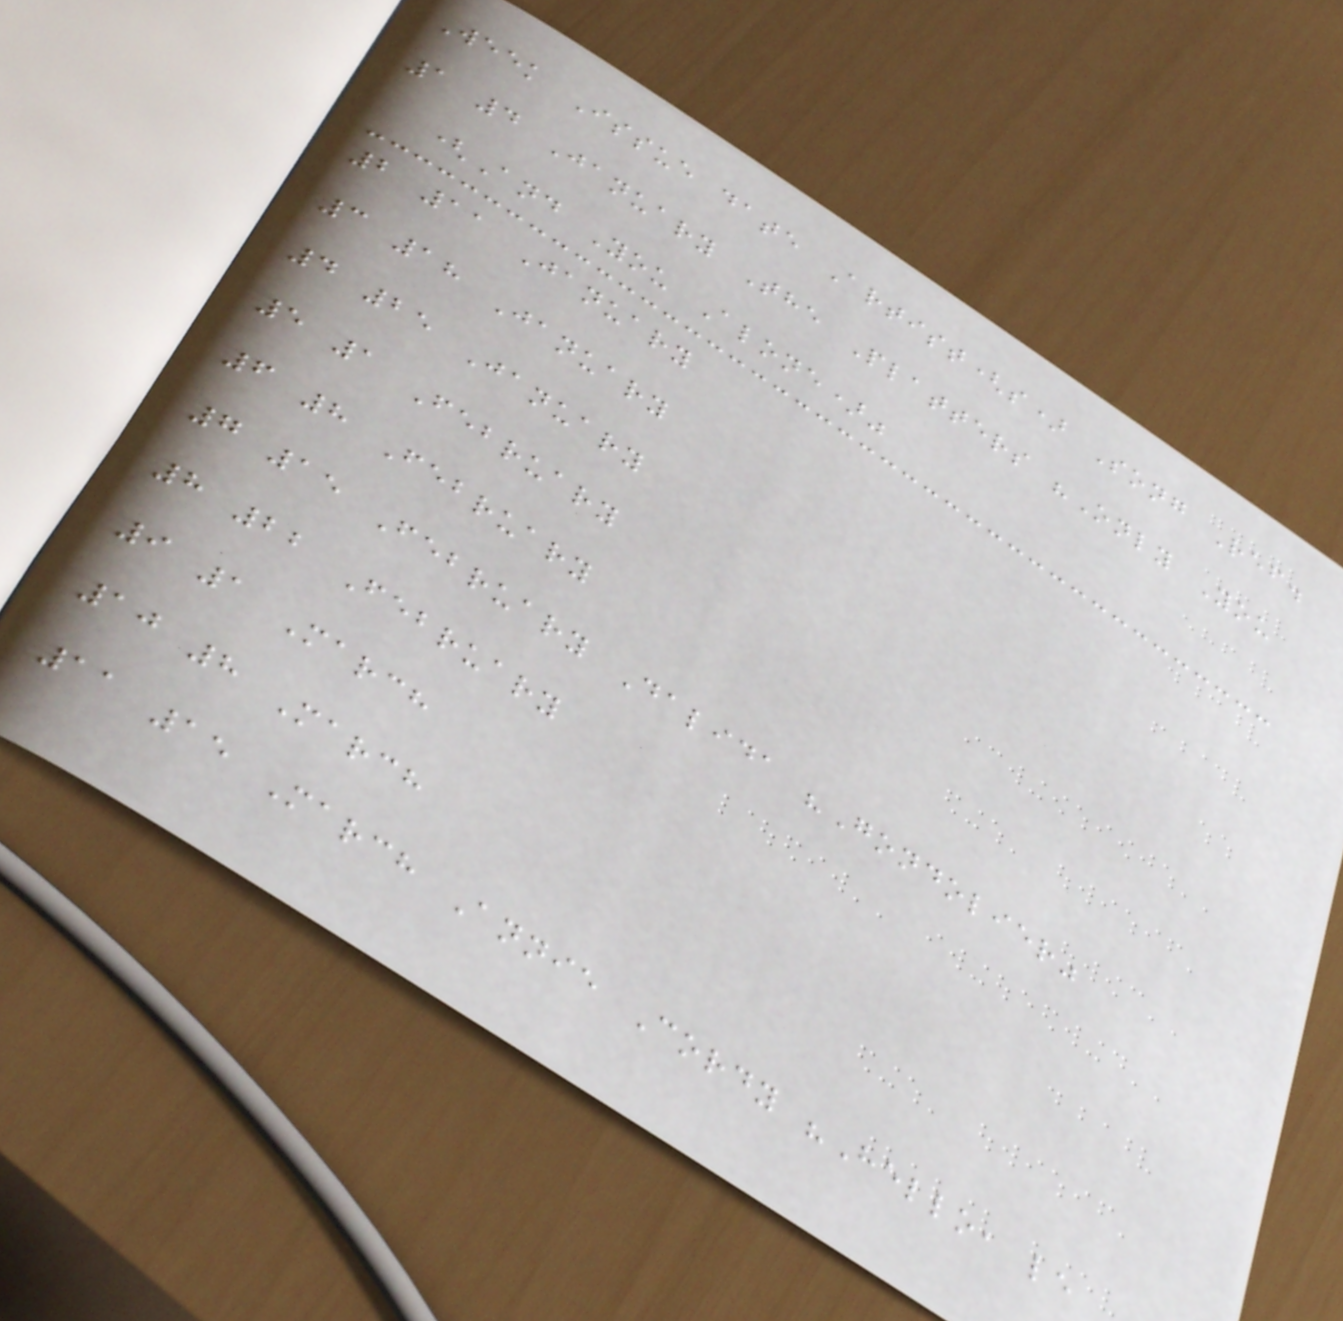Week Issue date Artist(s) Song Ref.
1 4 January The Platters "Only You
(And You Alone)"
2 11 January
3 18 January
4 25 January
5 1 February
6 8 February
7 15 February Dalida "Gondolier"
8 22 February
9 1 March
10 8 March
11 15 March Annie Cordy "Hello, le
